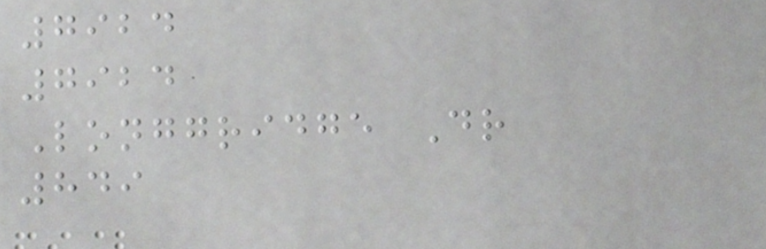7924
7924
Longgridge Dr
849
